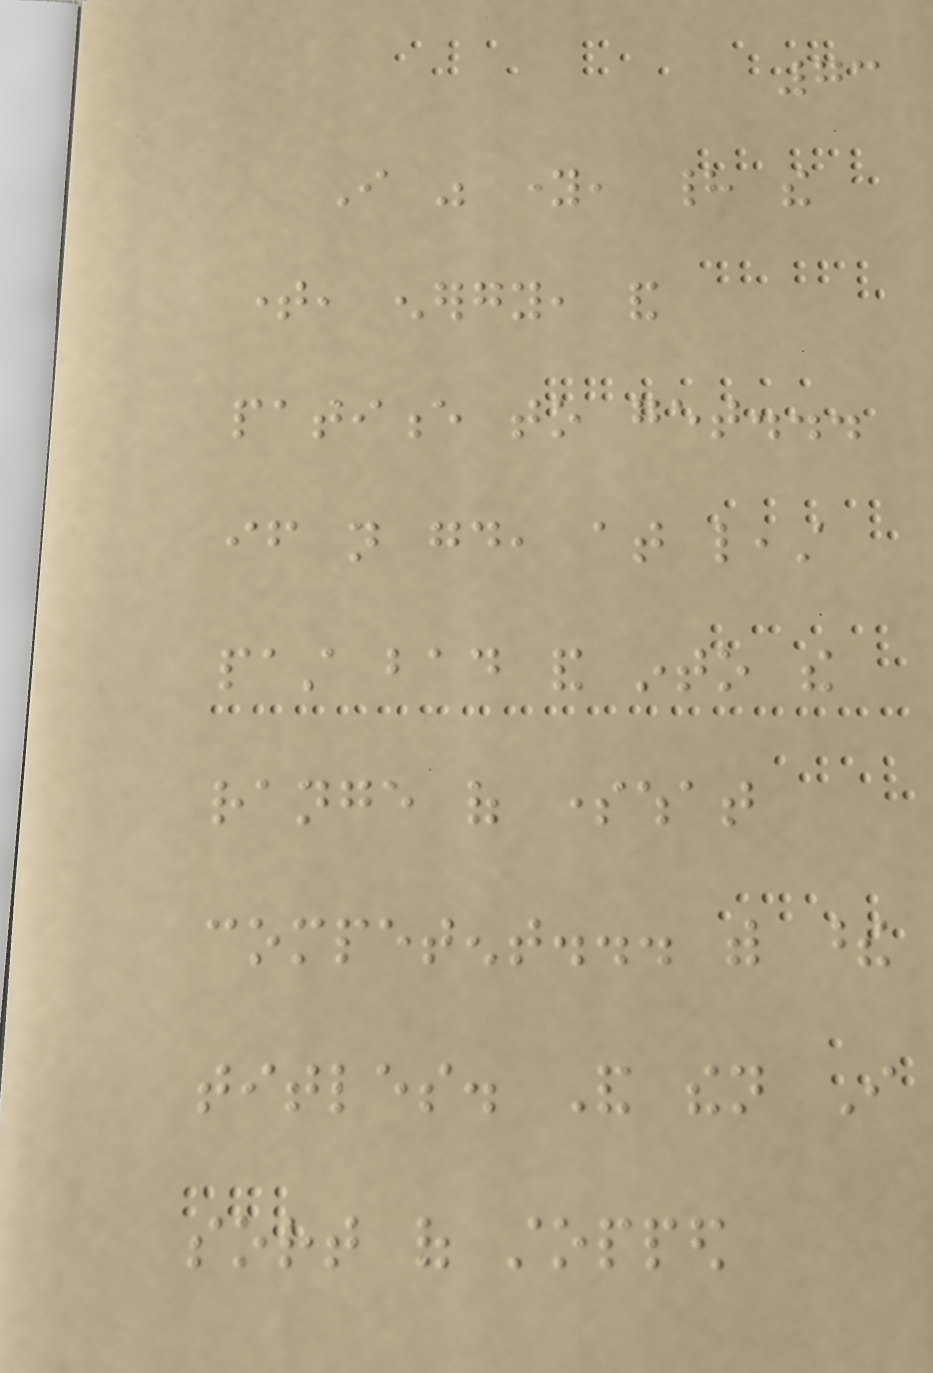73
I was young, had the
time, energy, and
patience to get...
if not good, at least
past bad and into the
range of somewhat
competent... with these
titles. And then I
sort of stopped
